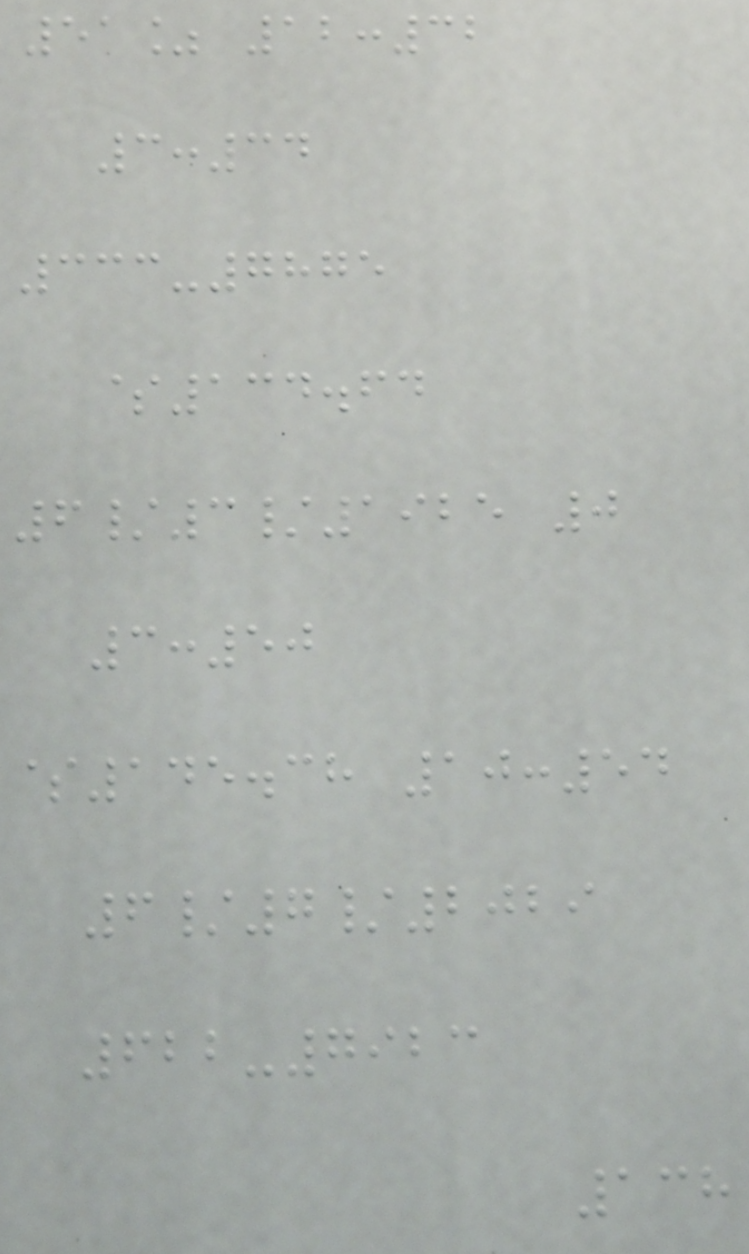51% 12:32
3:34
333-7875
$134.64
6/3/1925 0
3:50
$145.38 10:54
6/7/2029
622-7923
138
